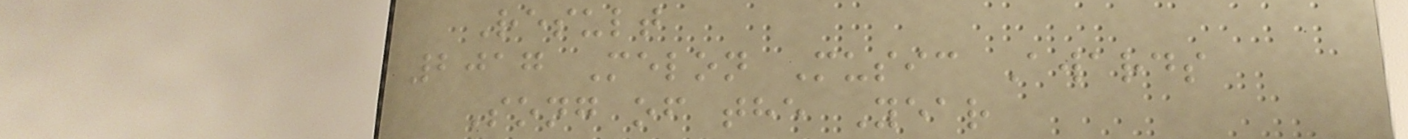Result
2017 Melon Music Awards
Song of the Year
